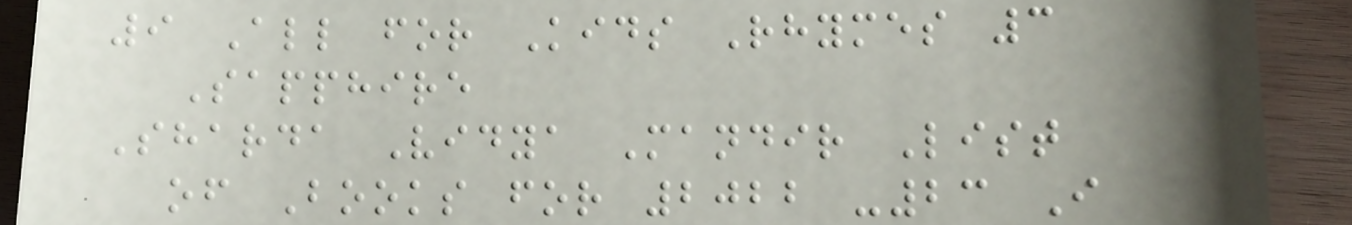9 All for Kids Rhymes 3
Sapphire
Sharda Vidya Mandir List
of Books for 2022 -23 I
